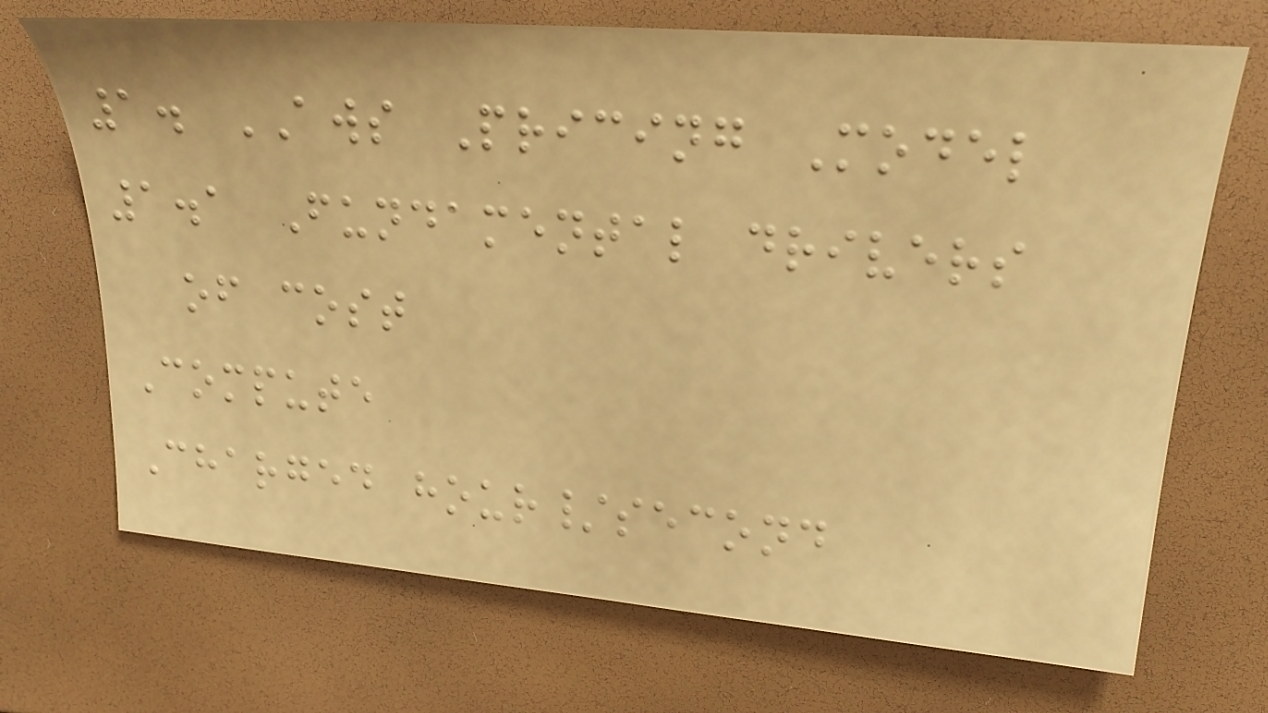1. AWS Pricing Model
1.1 Fundamental drivers
of cost
Compute
Charged hour/second
